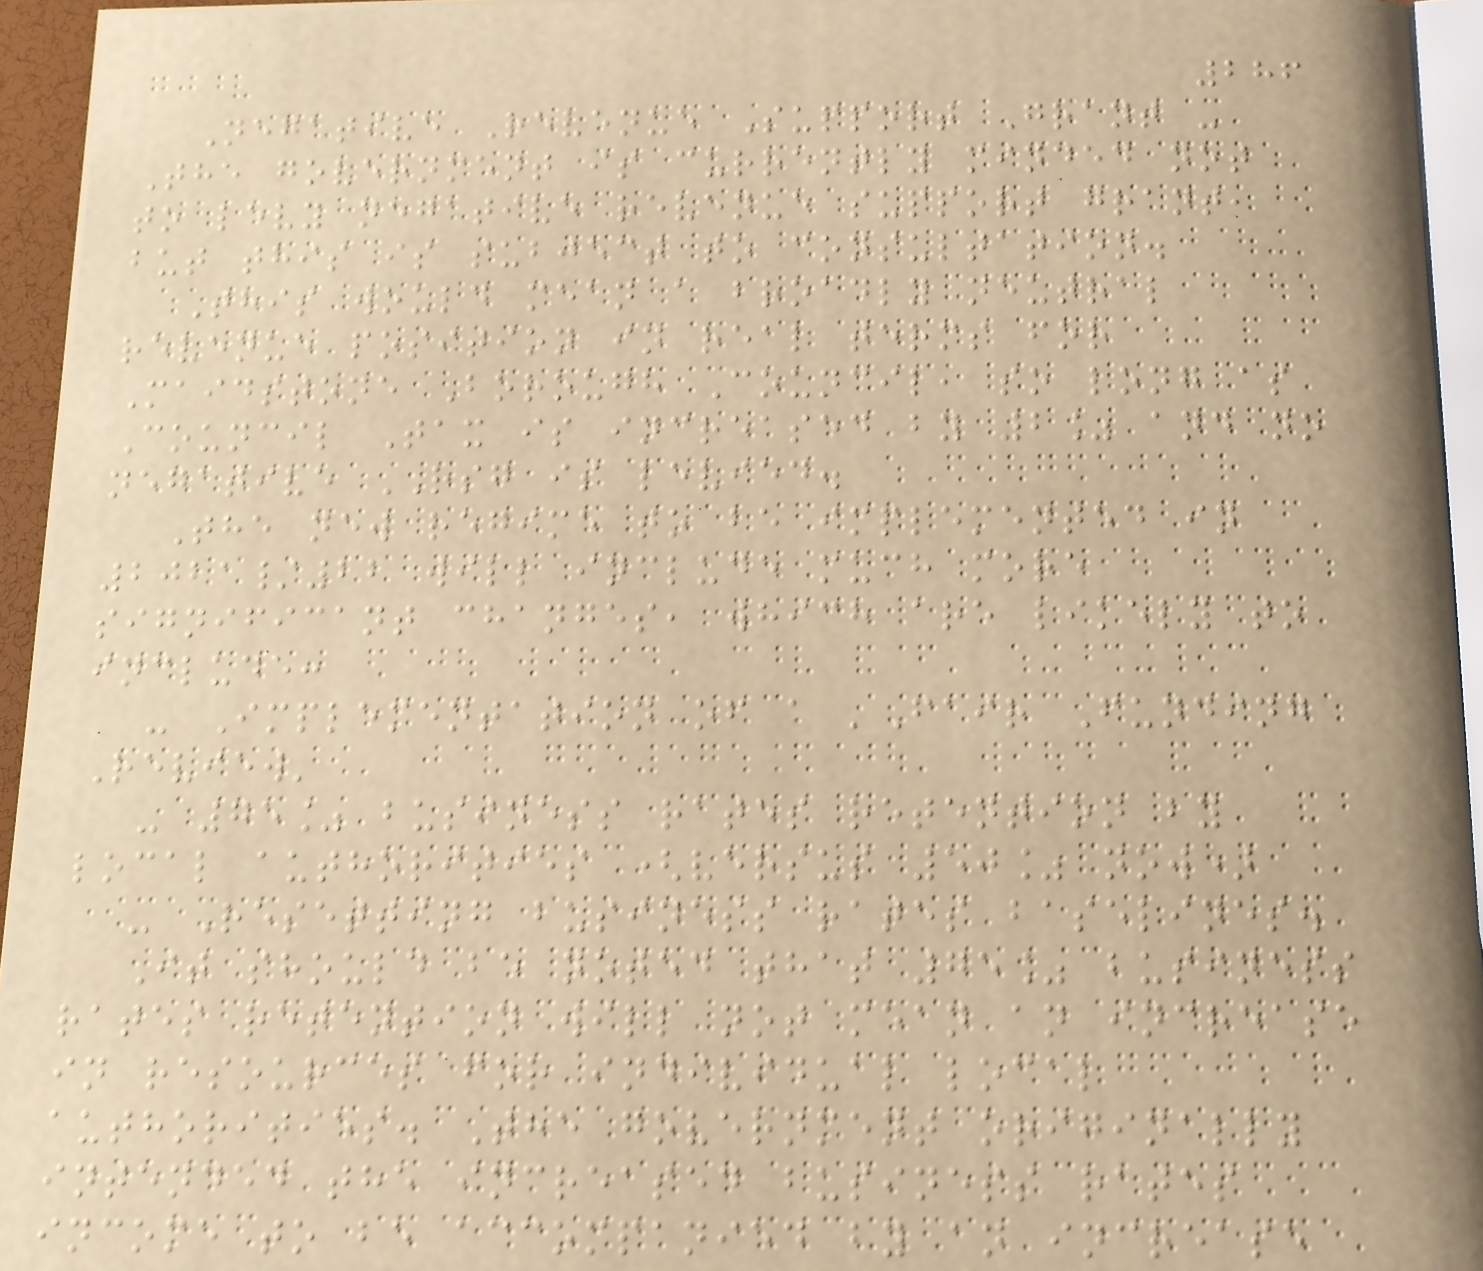286
Negative Revenue Support Grant -
The government is currently minded not
to levy negative revenue support grant,
but this is subject to consultation.
This would mean a broadly neutral
revenue position in real terms for
Maidstone Borough Council, so long as
Council Tax is increased by 2% and no
negative RSG is levied.
The new regime to be implemented in
2021/22 will include much more
significant changes, which are likely to
include:
- Implementation of a 'Fair Funding
Review'
- 75% business rates retention by
local authorities (versus 50% now)
- Resetting business rates baselines.
It should be noted that 75% business
rates retention will not mean an increase
in resources for individual local
authorities. The government originally
intended the increased business rates
income to be accompanied by an increase
